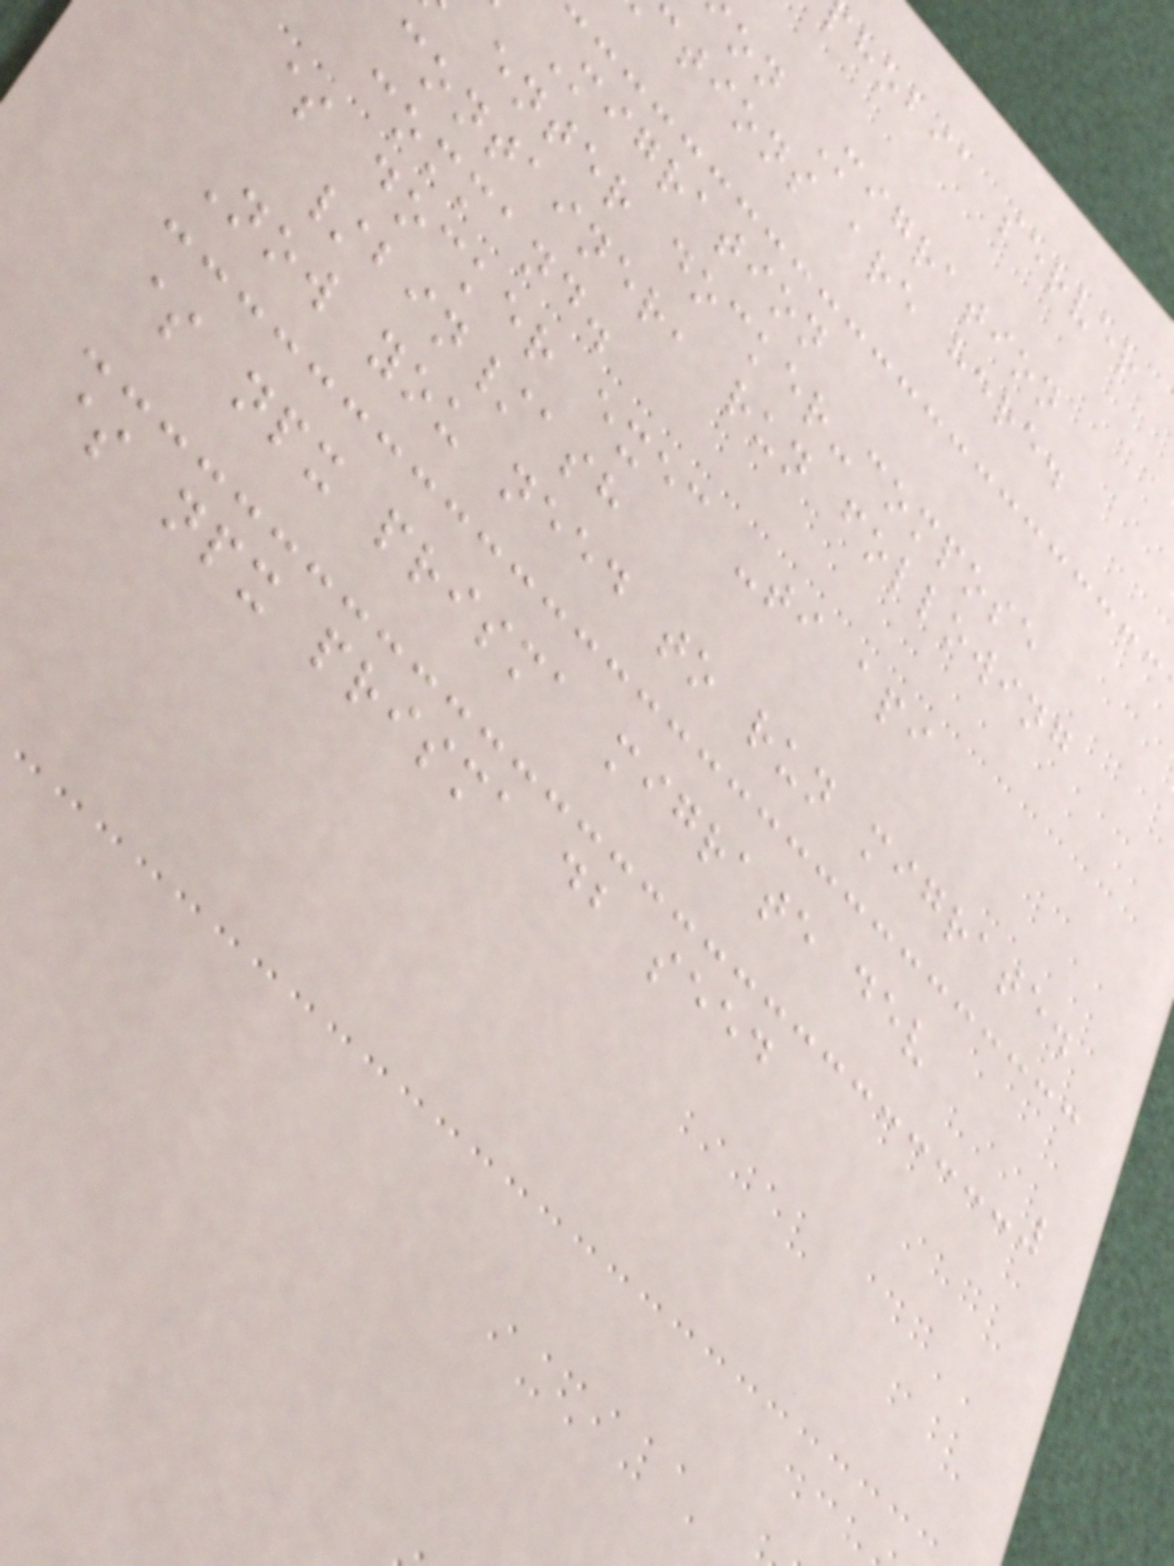hobia server
on Migration
ctions are here.
Migration
enter docker-compose
container, run following
command.
$ docker exec -ti api
/bin/ash
Now you need to run migrate.
$ npx prisma migrate dev
$ npx prisma db seed
